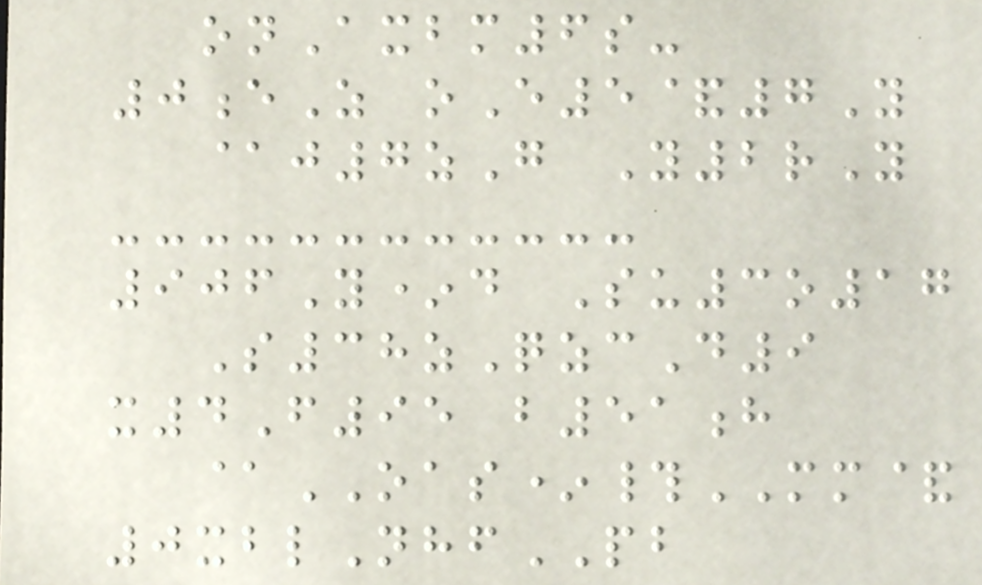onAxbm6s-
0eZ oE5&7Y
@j7zG Y2rY
906Y*d Su3o17
S38zQzcD9
x4F95 b51h
@OAS*#MM&
0xblNhfPB
